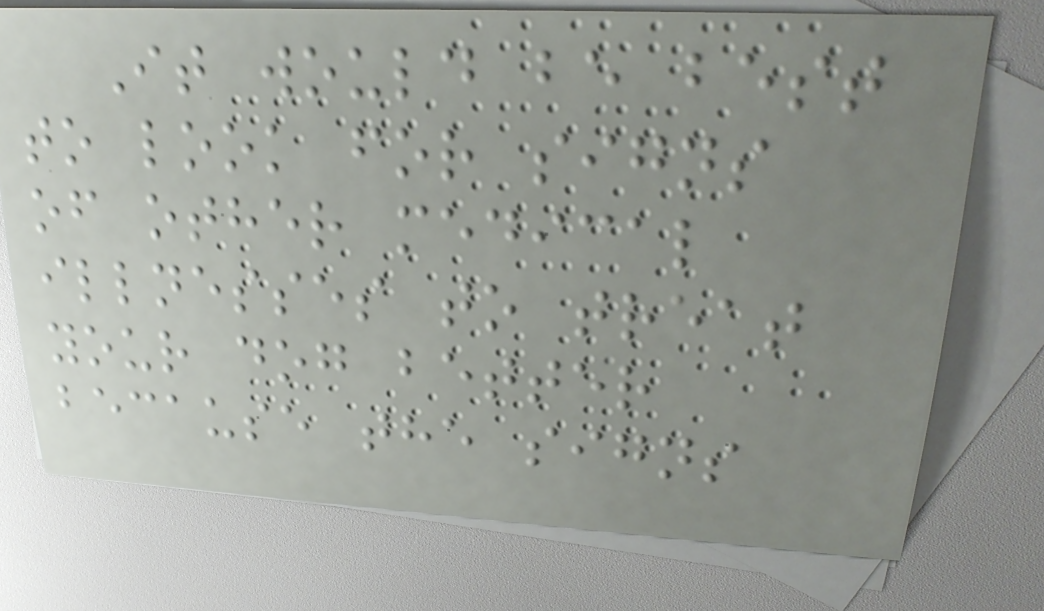It would be best
to look for signs
of other medical
illnesses to treat
your dog better
because the signs
